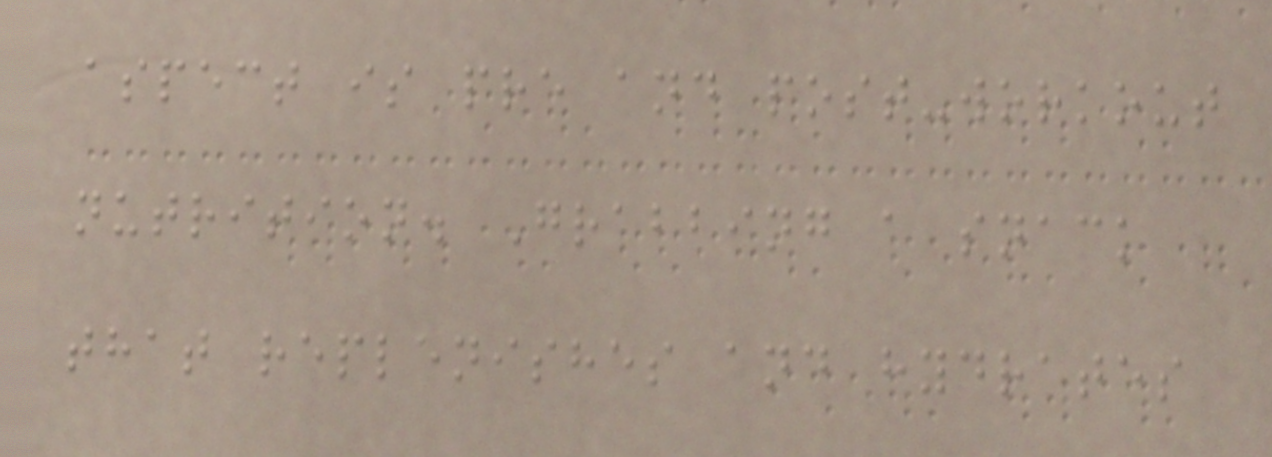aspect is pre and post-workout
nutrition. Grabbing a snack
that replenishes and hydrates
